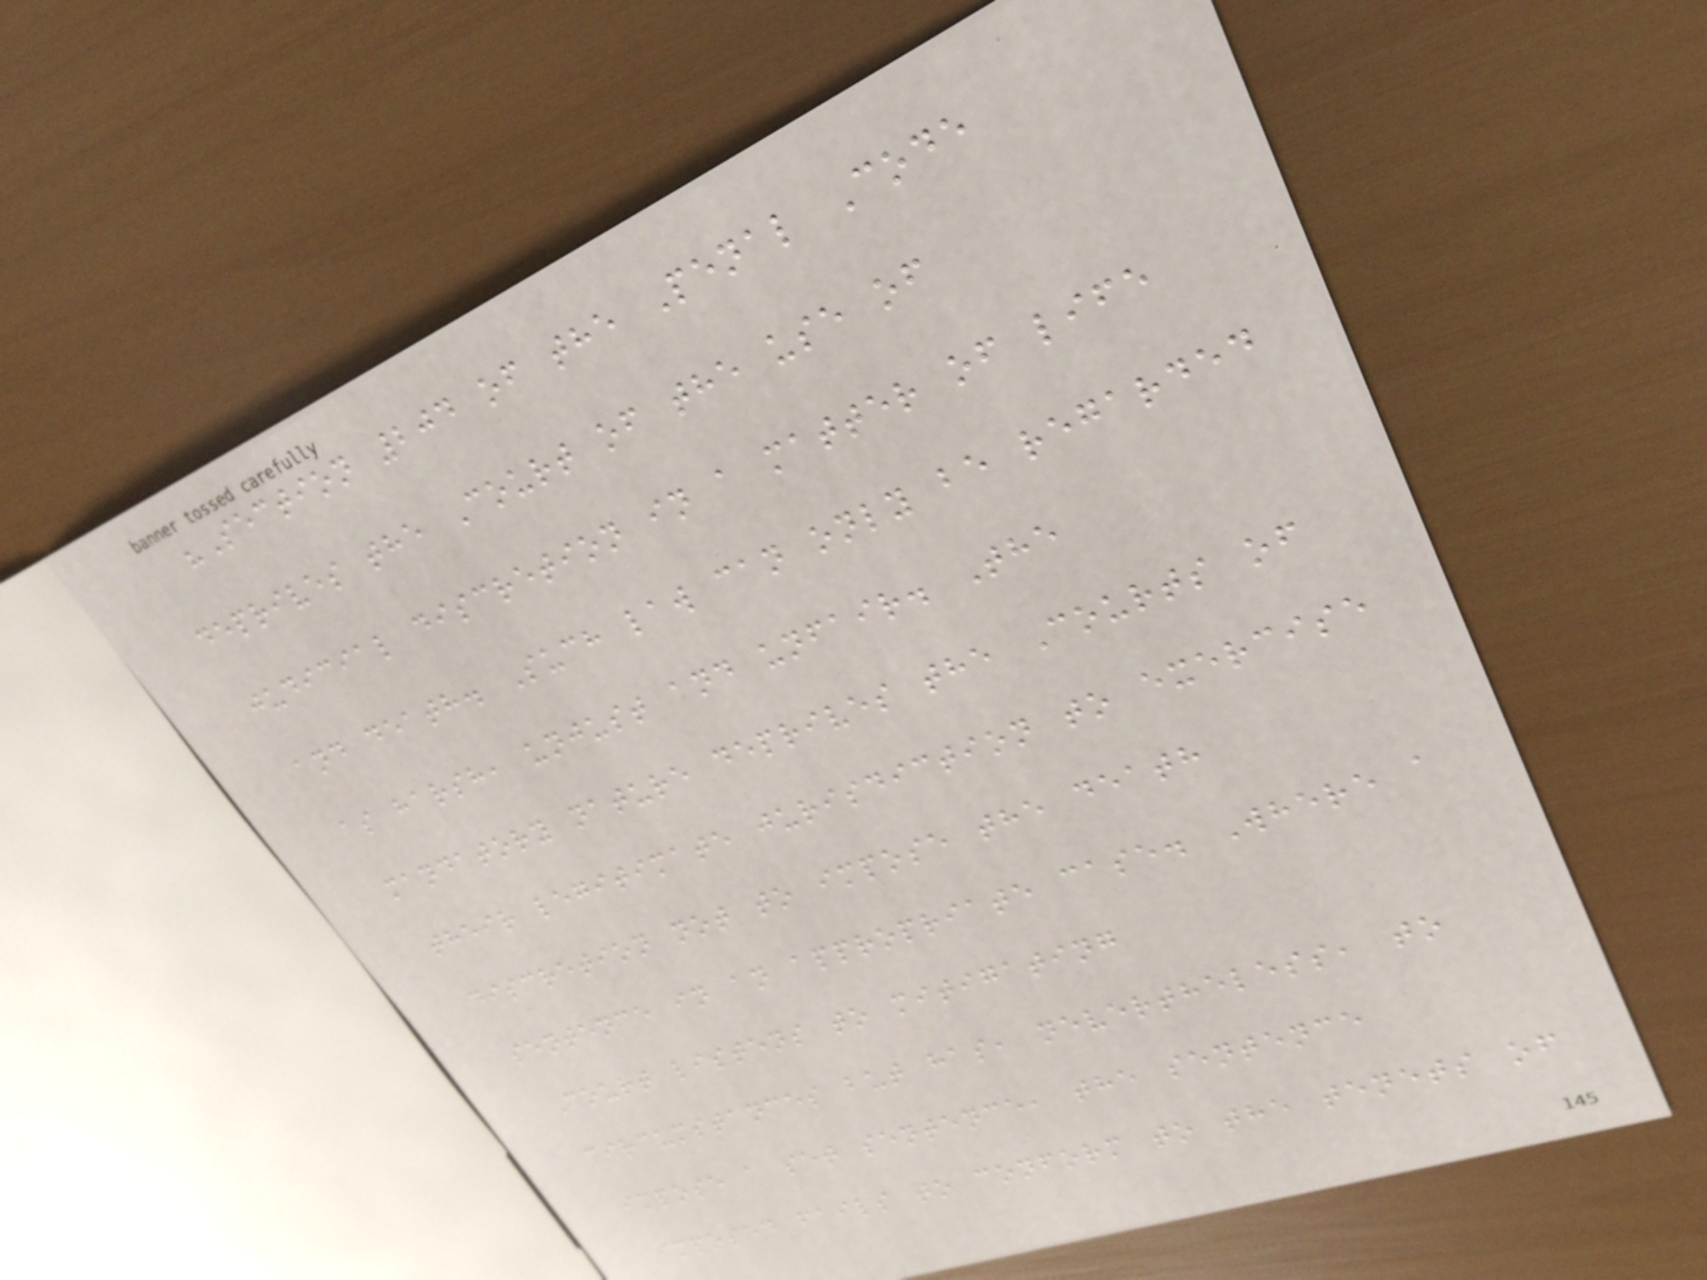"Section 204 of the Penal Code
deprives the Court of the use of
judicial discretion in a matter of life
and death. Such law can only be regarded
as harsh, unjust and unfair. The
mandatory nature deprives the Courts of
their legitimate jurisdiction to exercise
discretion not to impose the death
sentence in an appropriate case. Where a
Court listens to mitigating
circumstances but has, nevertheless, to
impose a set sentence, the sentence
imposed fails to conform to the tenets of
